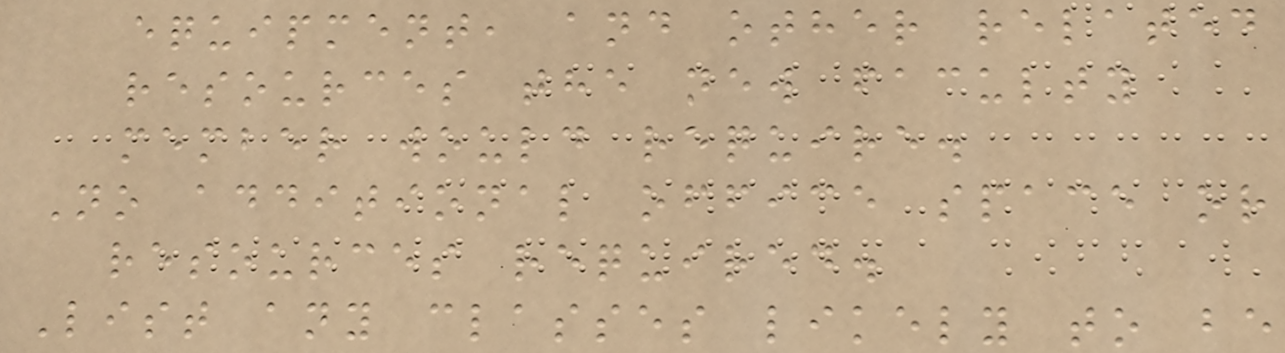equipment, and other related
resources the new faculty
member would require.
No additional office space or
resources required.
List any classes likely to be
